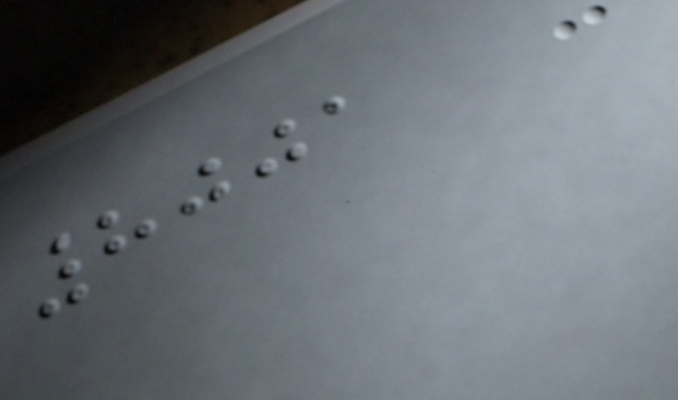8001
